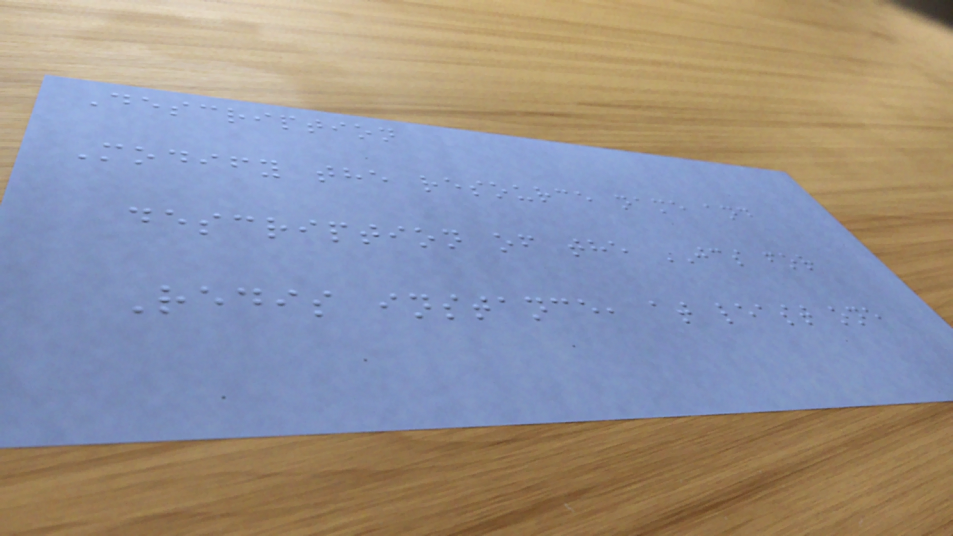Description
Modify the resource name and
description of the JCS for
Redis instance, at least one
